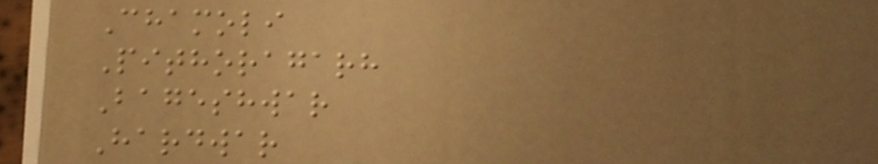Chamoli
Pithoragarh
Bageshwar
Hardwar
